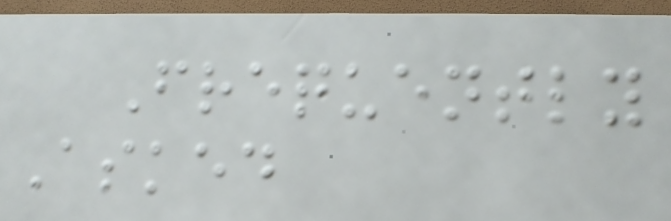Frequently
Asked
